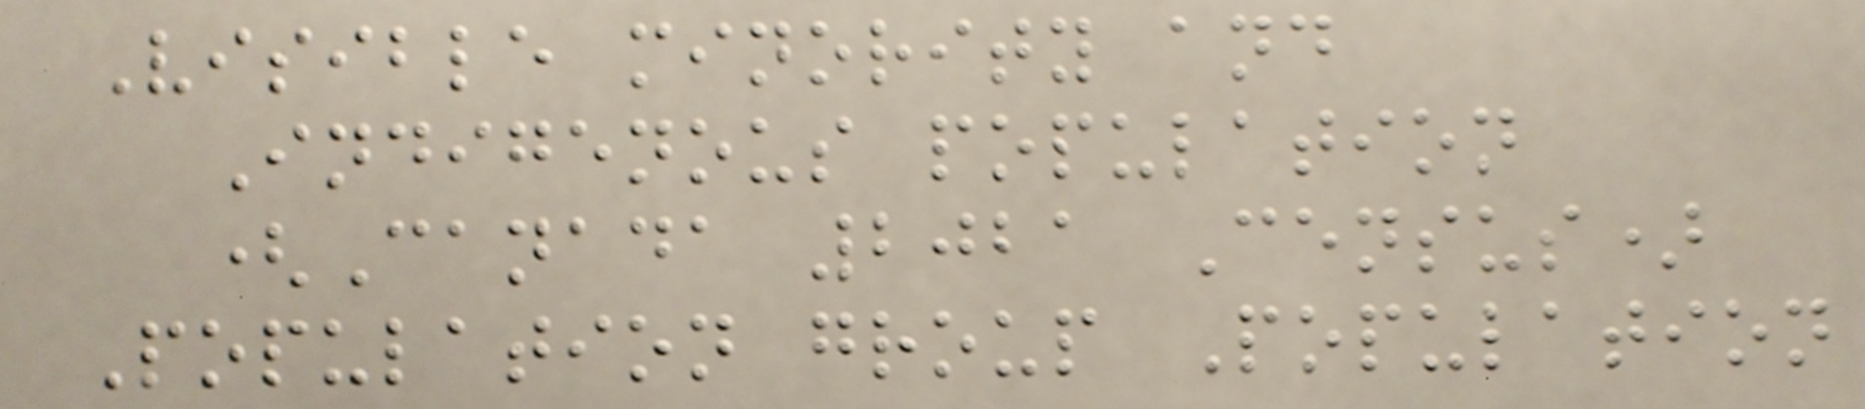Visible minority and
Indigenous population
(Canada 2021 Census)
Population group Population
